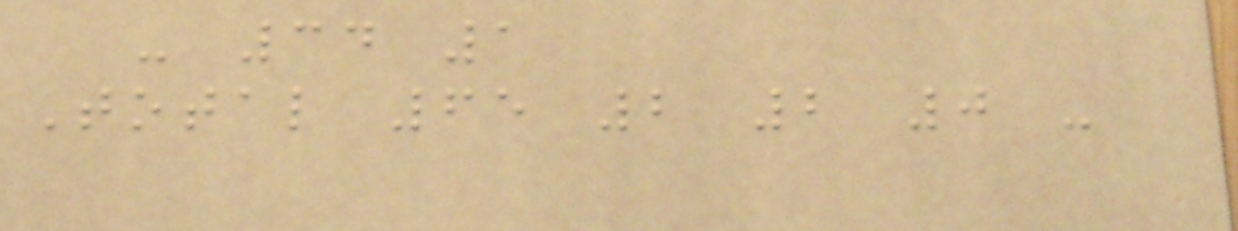- 34 1
Total 65 2 2 0 -
